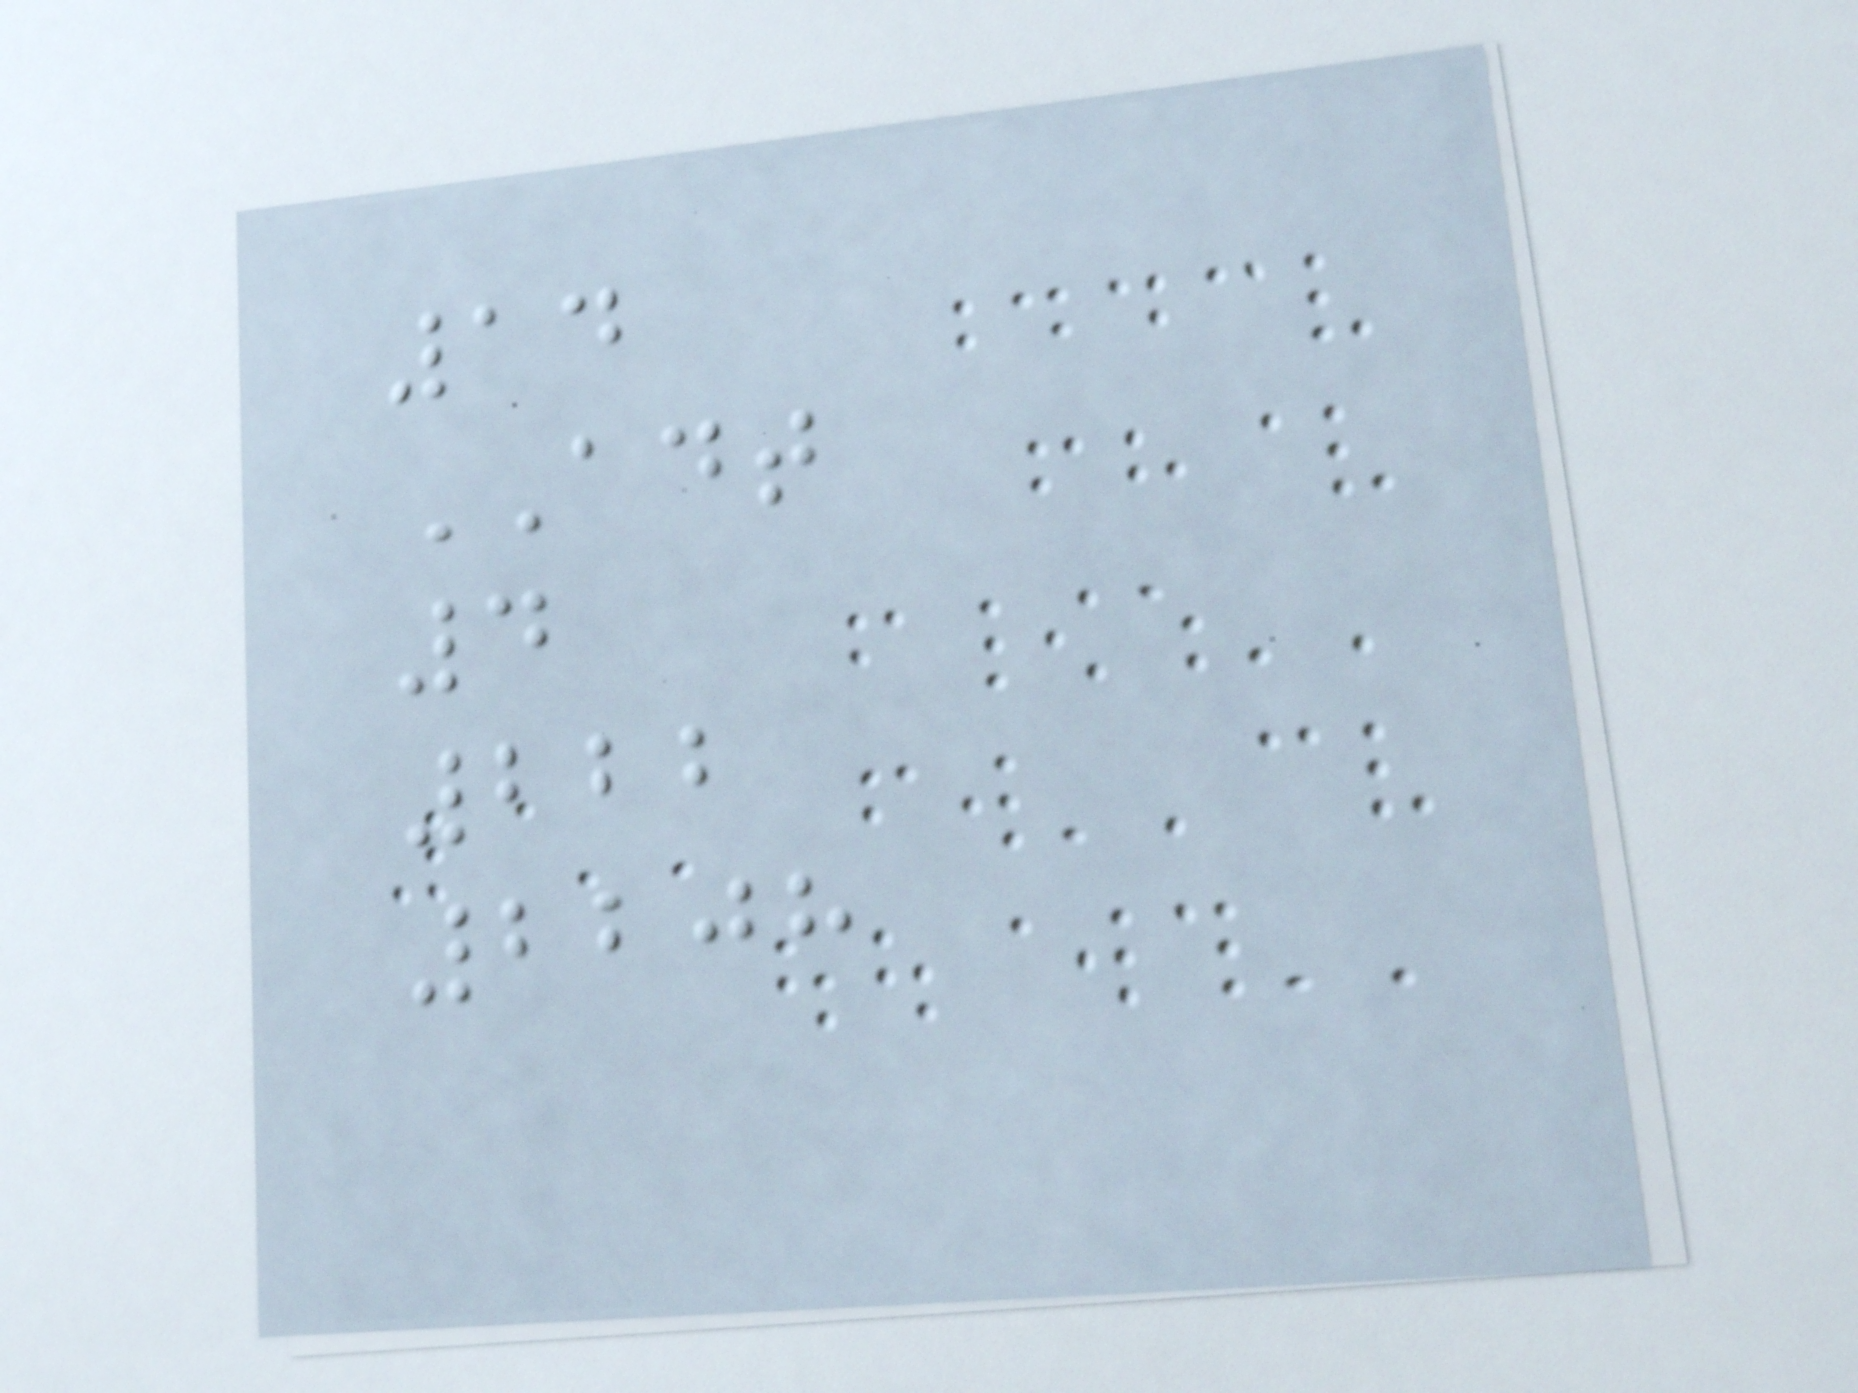14
ADT
4
222
2208
